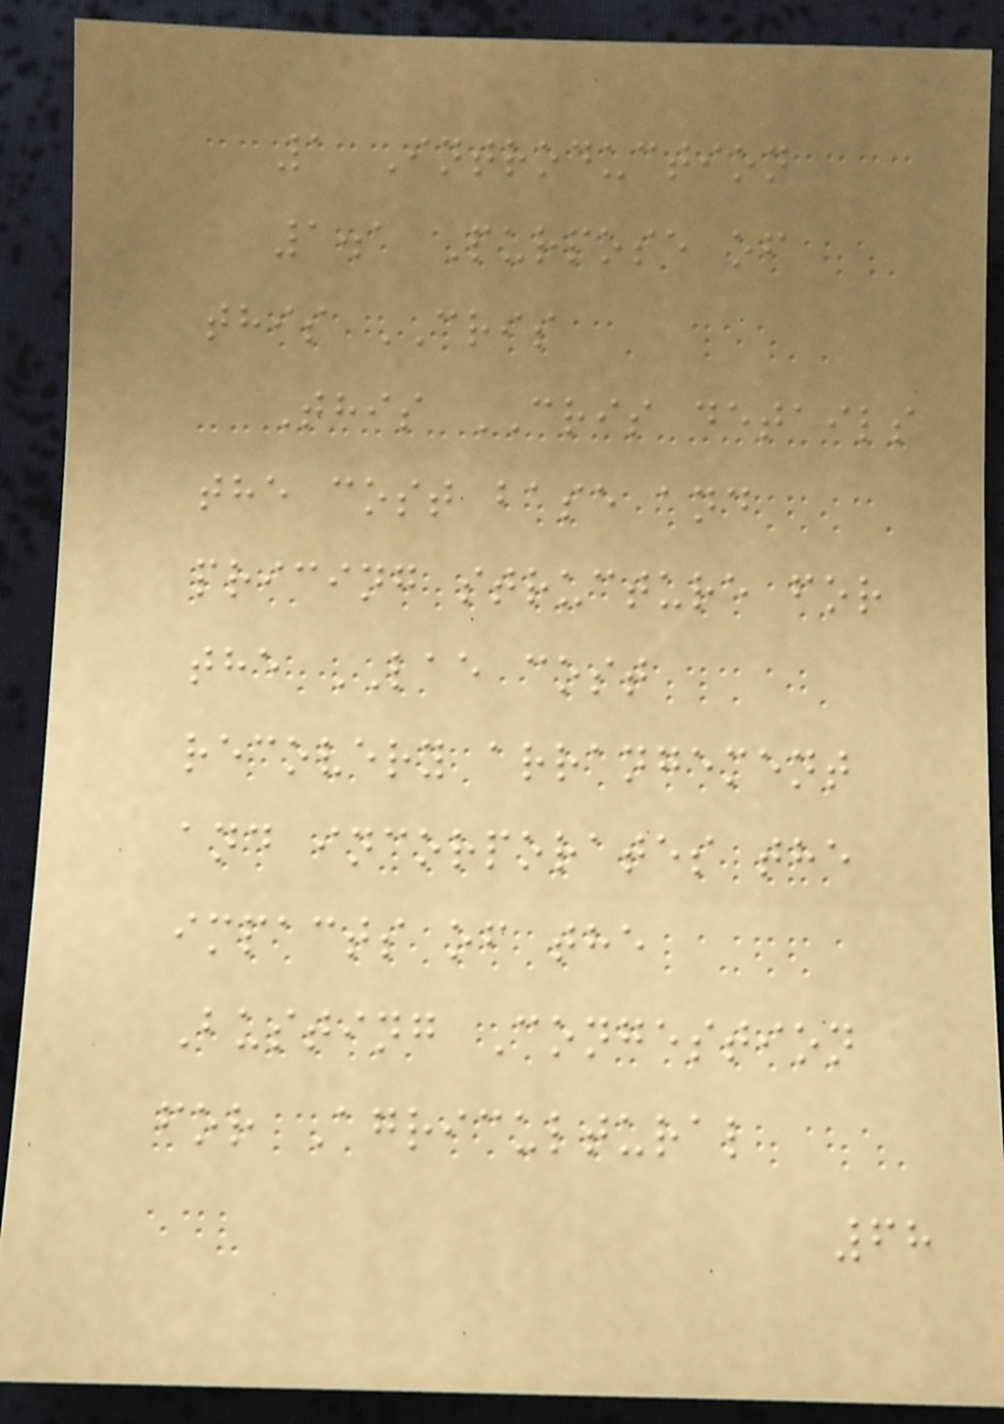1 Introduction
1.1 Purpose of
this CRIS
This CRIS details
the cost base and
pricing structure for
the LAE cost
recovery arrangement
and incorporates the
impacts of the
Busting Congestion
for Agricultural
68
